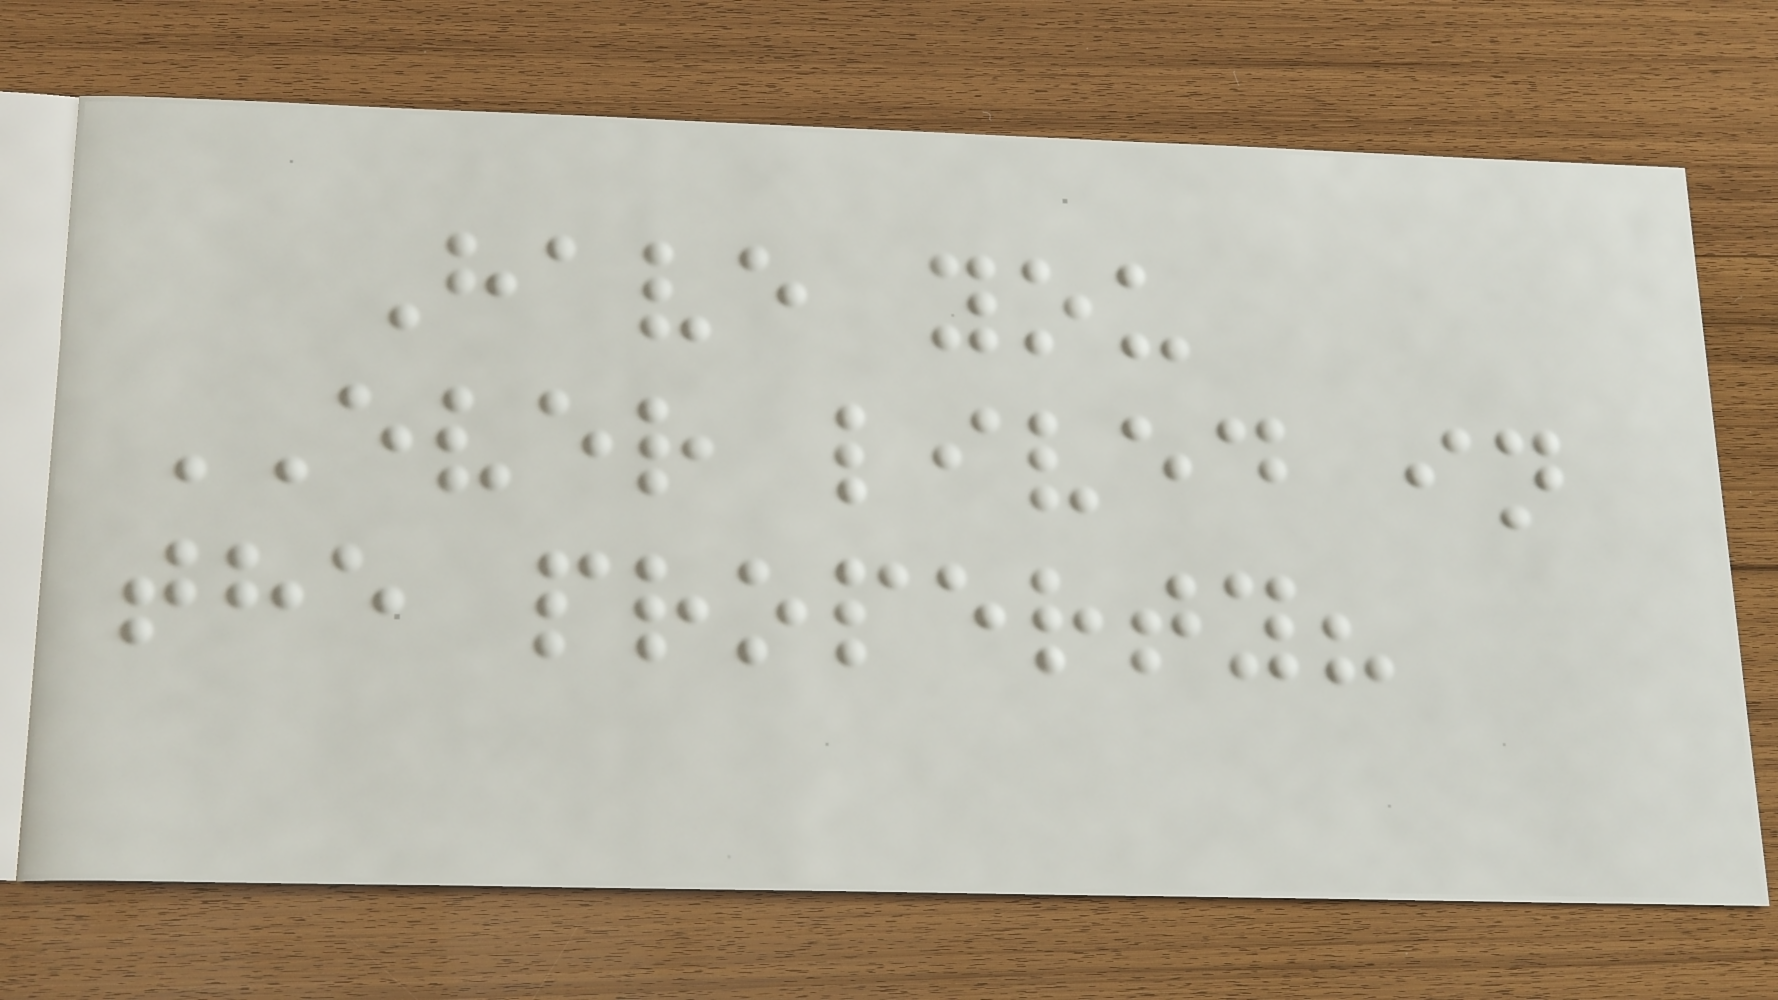Have you
EVER lived in
the property?
